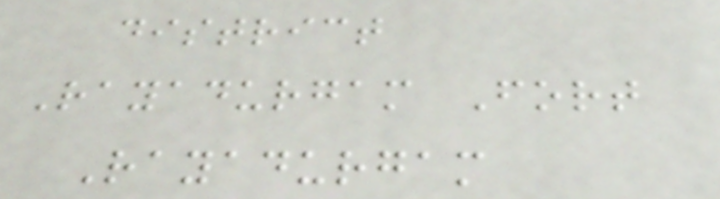district
Rayadurgam Fort
Rayadurgam
